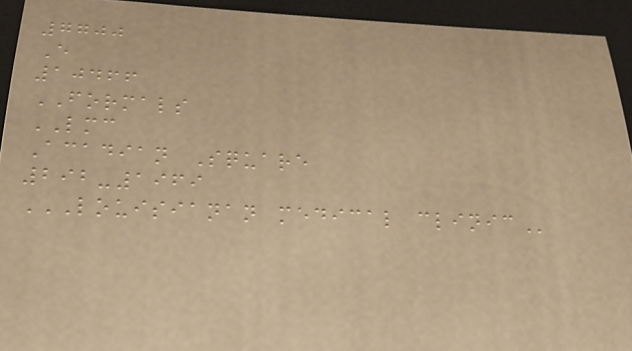7700
E
10466
FORMALS
LMC
Acadian Square
292-1969
LOUISIANAN MEDICAL CLINIC
